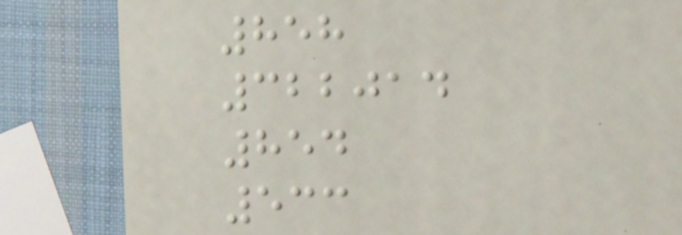858
322014
854
533
